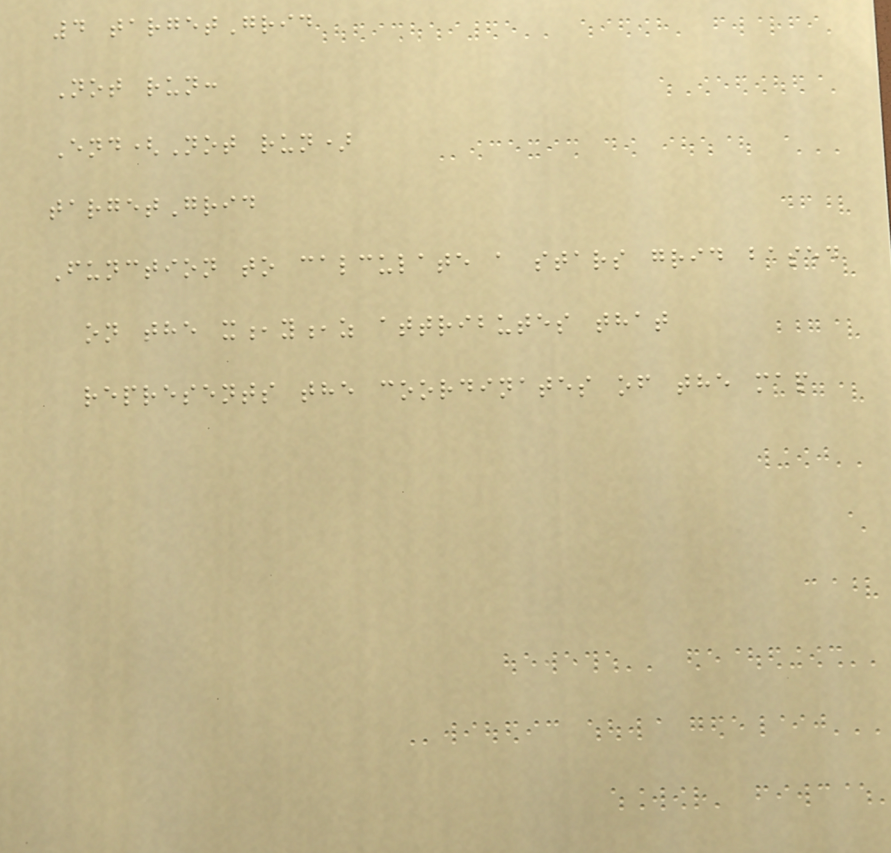4 targetGrid
Not run:
End(Not run)
targetGrid
Function to calculate a stars grid based
on the x,y,z attributes that
represents the coordinates of the map
